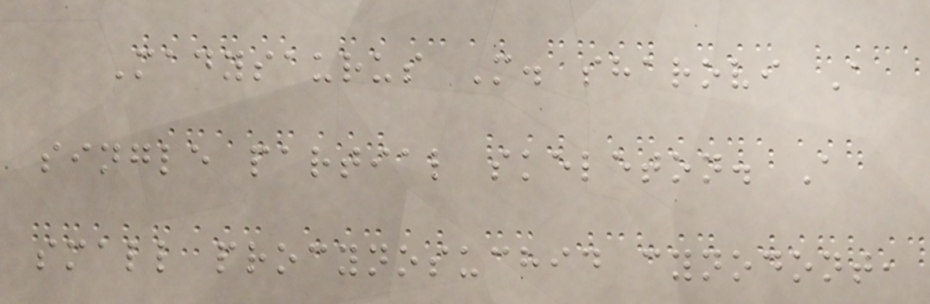Madysaurus M. sharovi A
single partial skeleton. A
small procynosuchid cynodont,
